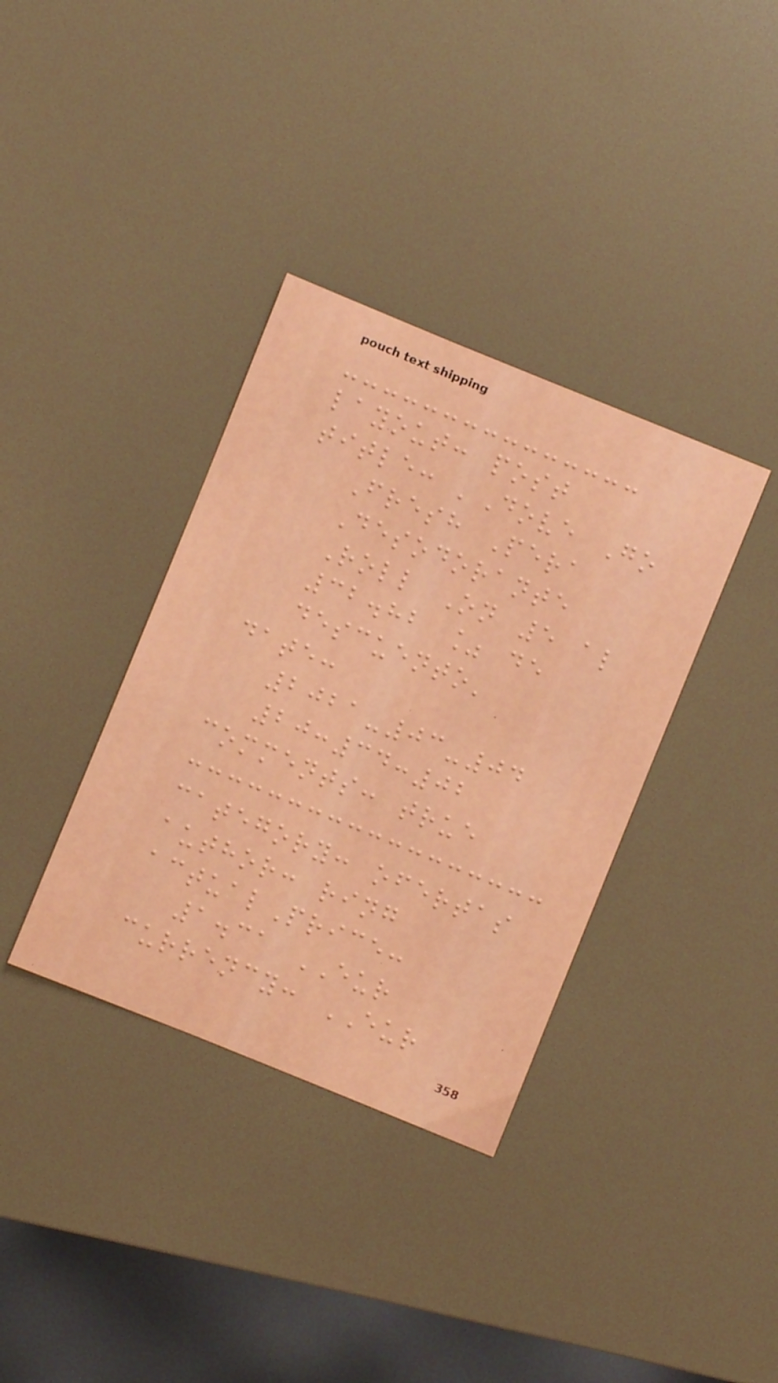layout: post
title: 'Dove Go
Fresh Pera
Desodorante
Roll On 5 al
32.82 % de
descuento'
date:
2021-03-04
20:34:02
comments: true
category: ofertas
author: ring
actualPrice:
1.31 EUR
currency: EUR
